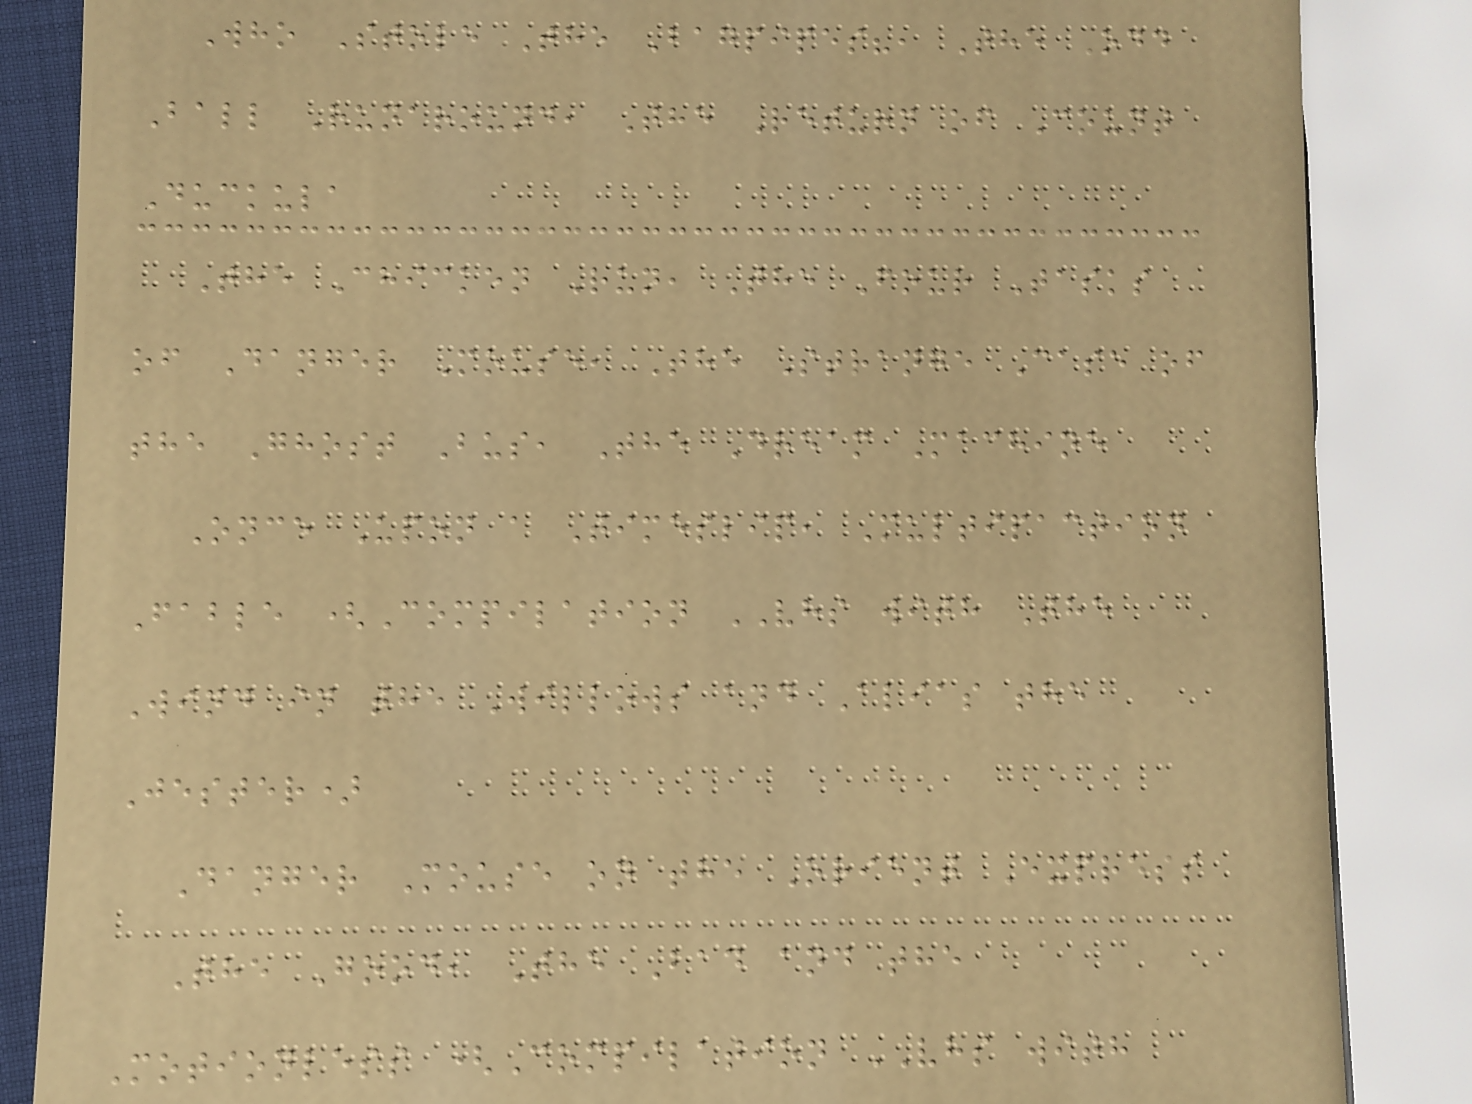Who Stole The Bagpipes?, The Odd
Ball Runaround, The Return of Count
Duckula
The Chicken Run, The Four Tasks
of Danger Mouse, The Strange Case of
the Ghost Bus, The Dream Machine
Once Upon a Timeslip, Multipaction
Fable (Compilation VHS with The
Wind in the Willows and Alias the
Jester)
Danger Mouse on the Orient Express
The Good, The Bad and the
Motionless (Compilation VHS with
